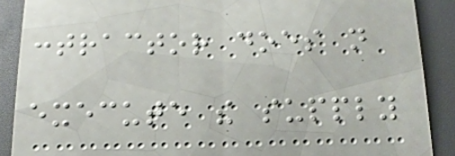contractor does not
execute the supply
